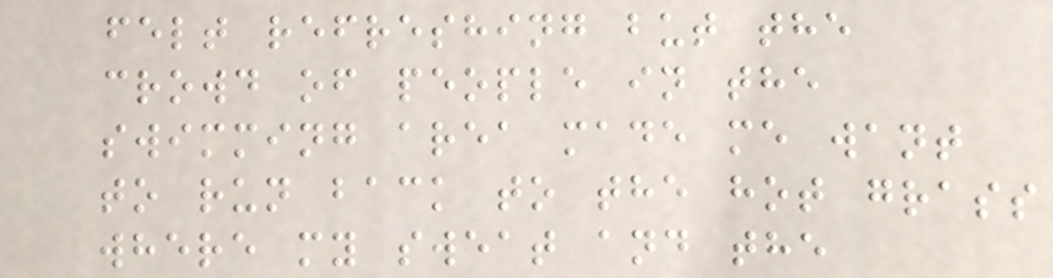felt refreshing but the
crowd of people in the
swimming area made me want
to run back to the hot grass
where my sweat and the
